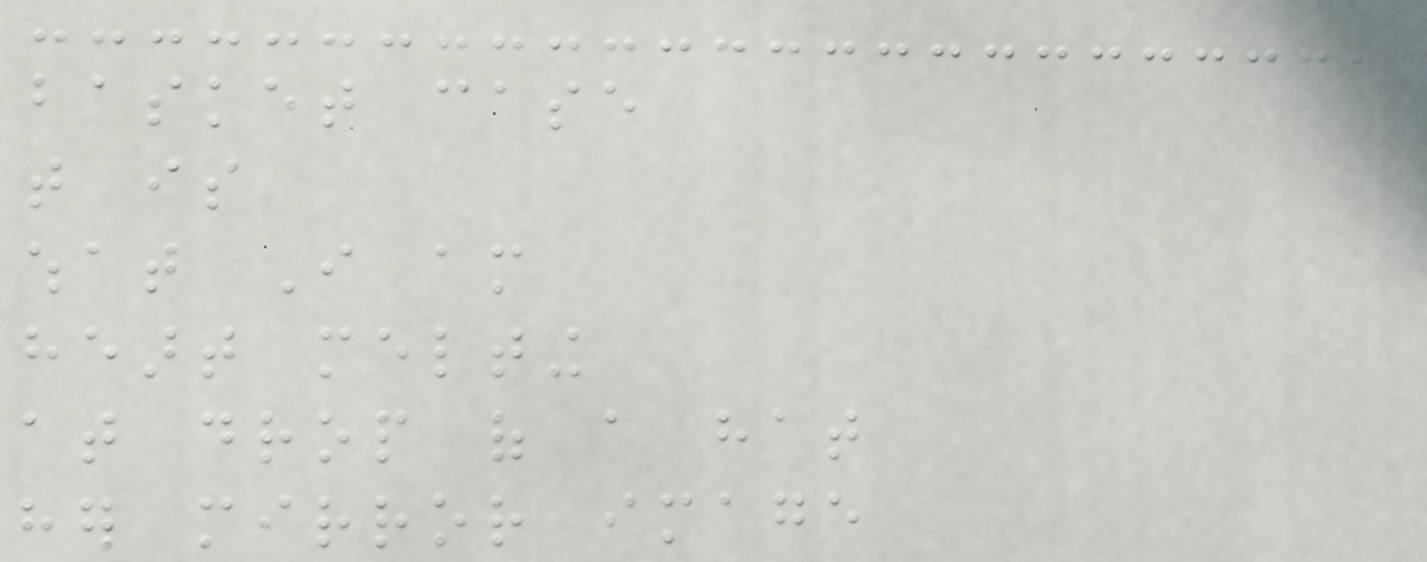basket case
that is
what I am
heart melting
at drop of a hat
her mirror image
